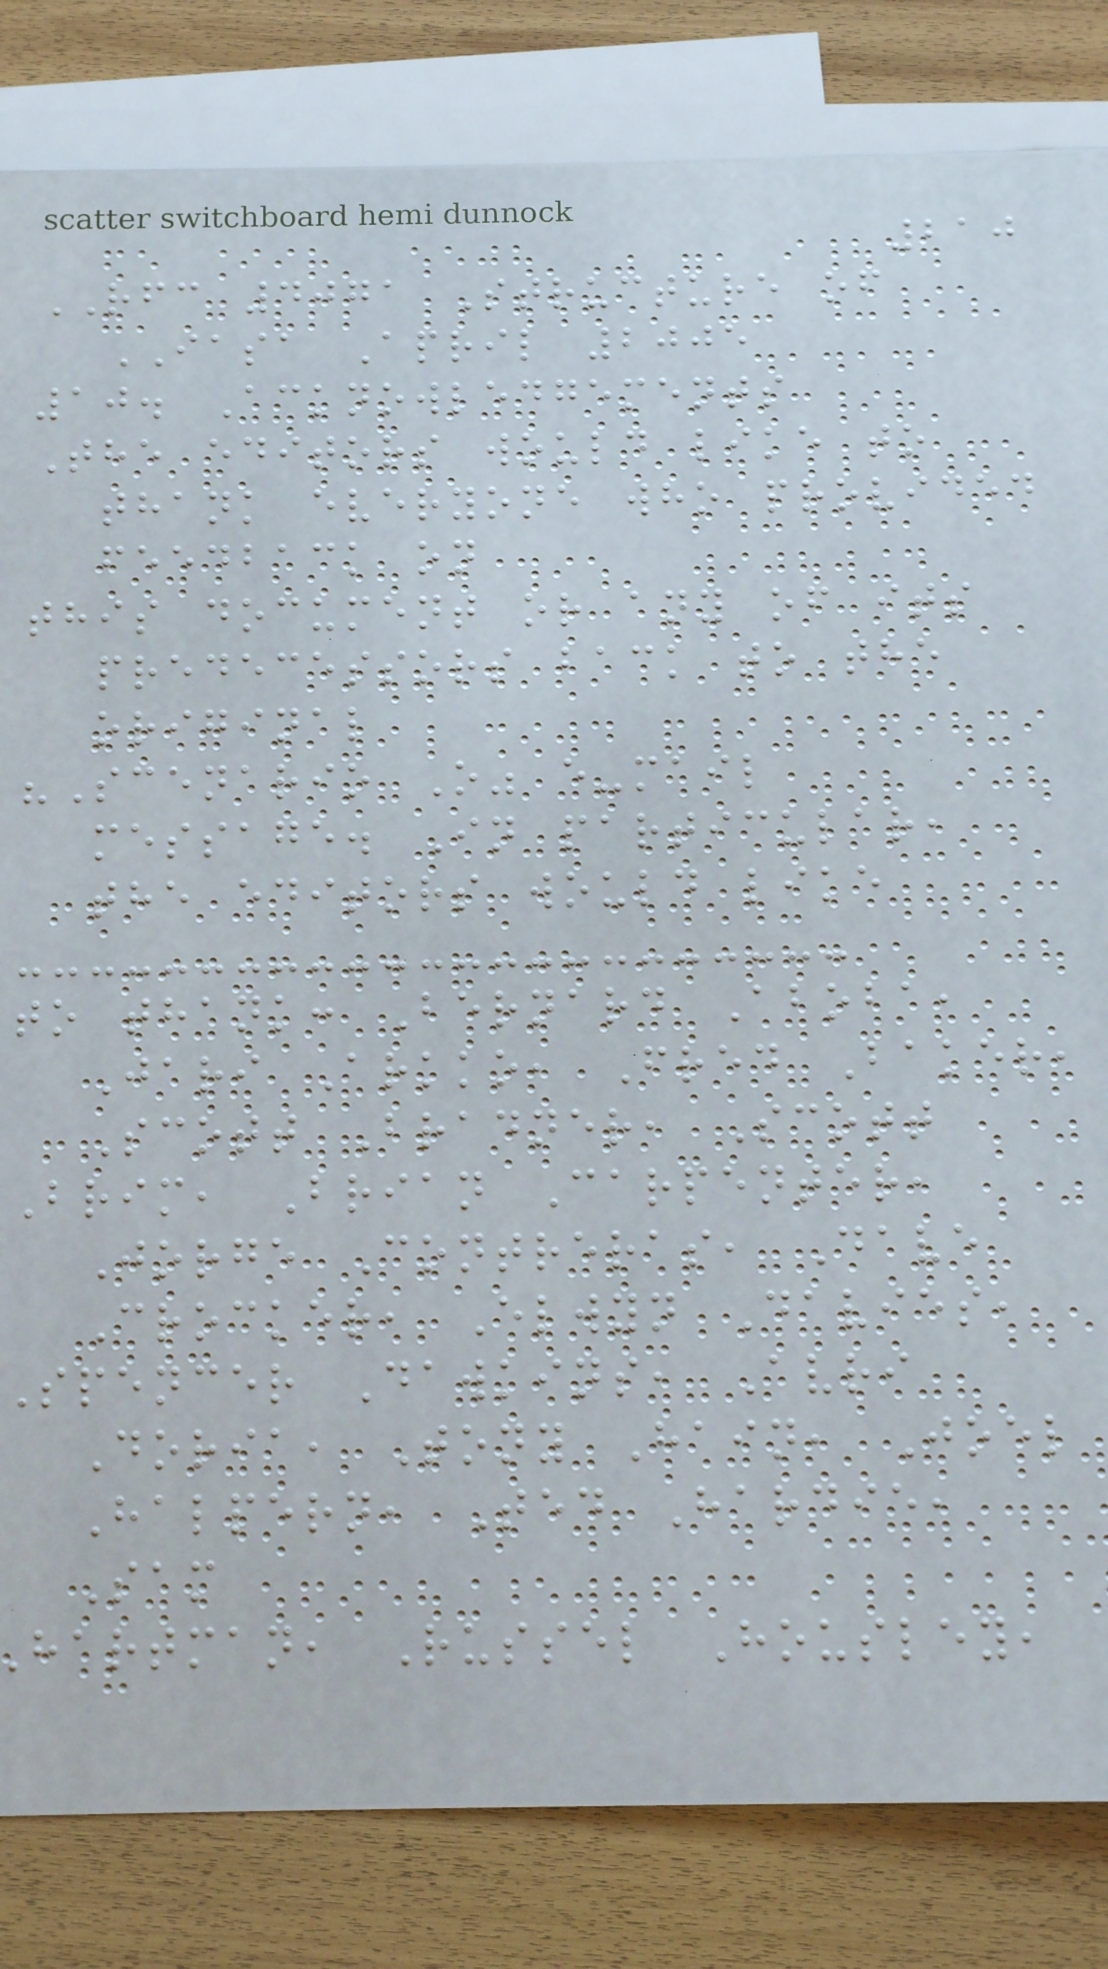210
RFC 4071 Structure of
IASA April 2005
10. Acknowledgements
The editors would like to
thank everyone who provided
feedback on
this document or any of its
predecessors back to the
original
"Scenario O" e-mail
message. In particular,
the editors would like
to thank: Bernard Aboba,
Jari Arkko, Fred Baker,
Scott Bradner, Scott
Brim, Brian Carpenter,
Jorge Contreras, Dave
Crocker, Elwyn Davies,
Spencer Dawkins, Avri
Doria, Tony Hain, Joel
Halpern, Ted Hardie,
Sam
hartman, Russel Housley,
